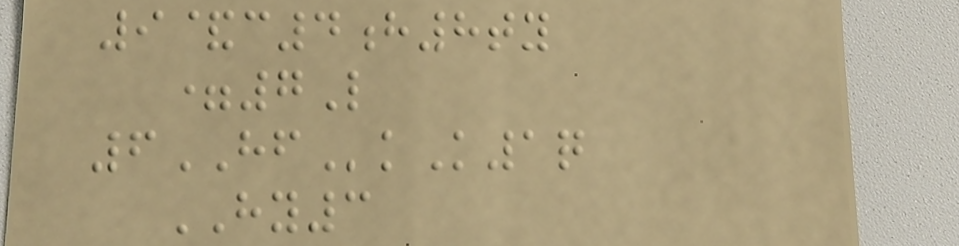9&c4h8ty
=7L
6HFkK1q
HY3
